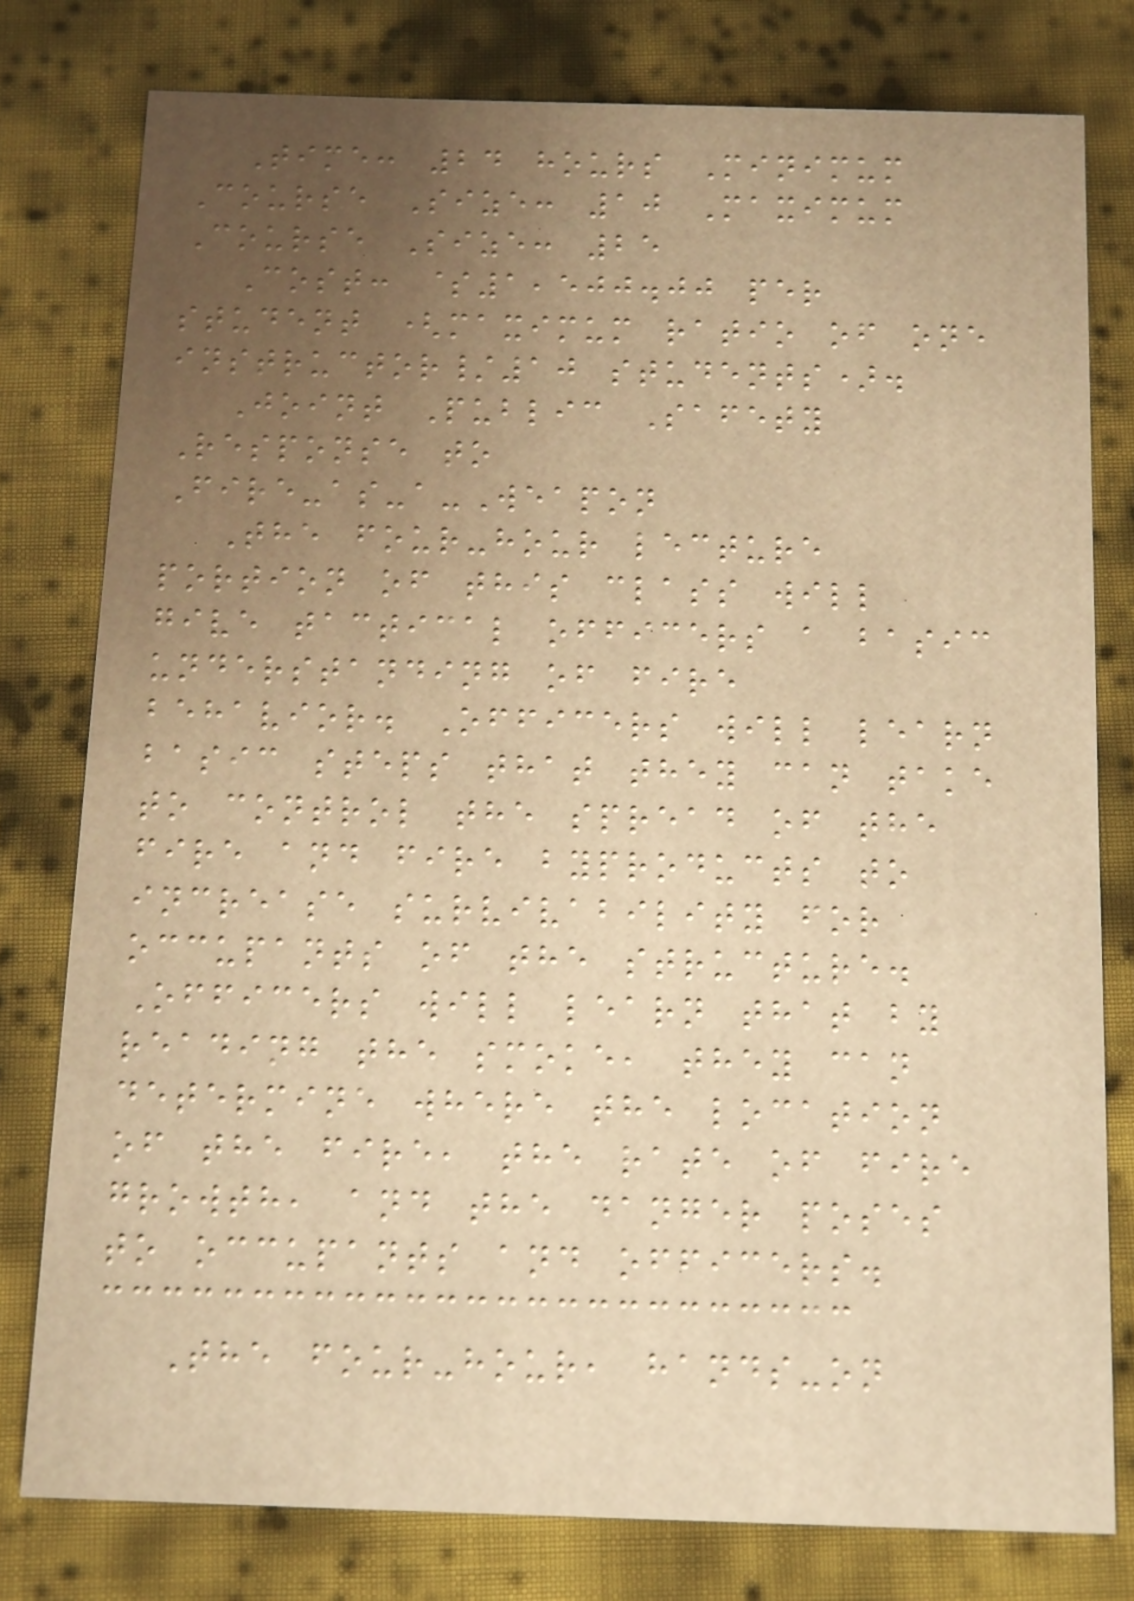Time: 24 hours Minimum
Course Size: 10 Maximum
Course Size: 25
Cost: $1,500.00 per
student (maximum ratio of one
instructor/10 students).
Joint Public Safety
Response to
Fire-as-a-Weapon
The four-hour lecture
portion of this class will
give tactical officers a basic
understanding of fire
behavior. Officers will learn
basic steps that they can take
to control the spread of the
fire and fire byproducts to
increase survivability for
occupants of the structure.
Officers will learn that by
reading the smoke, they can
determine where the location
of the fire, the rate of fire
growth, and the danger poses
to occupants and officers.
The four-hour, hands-on
